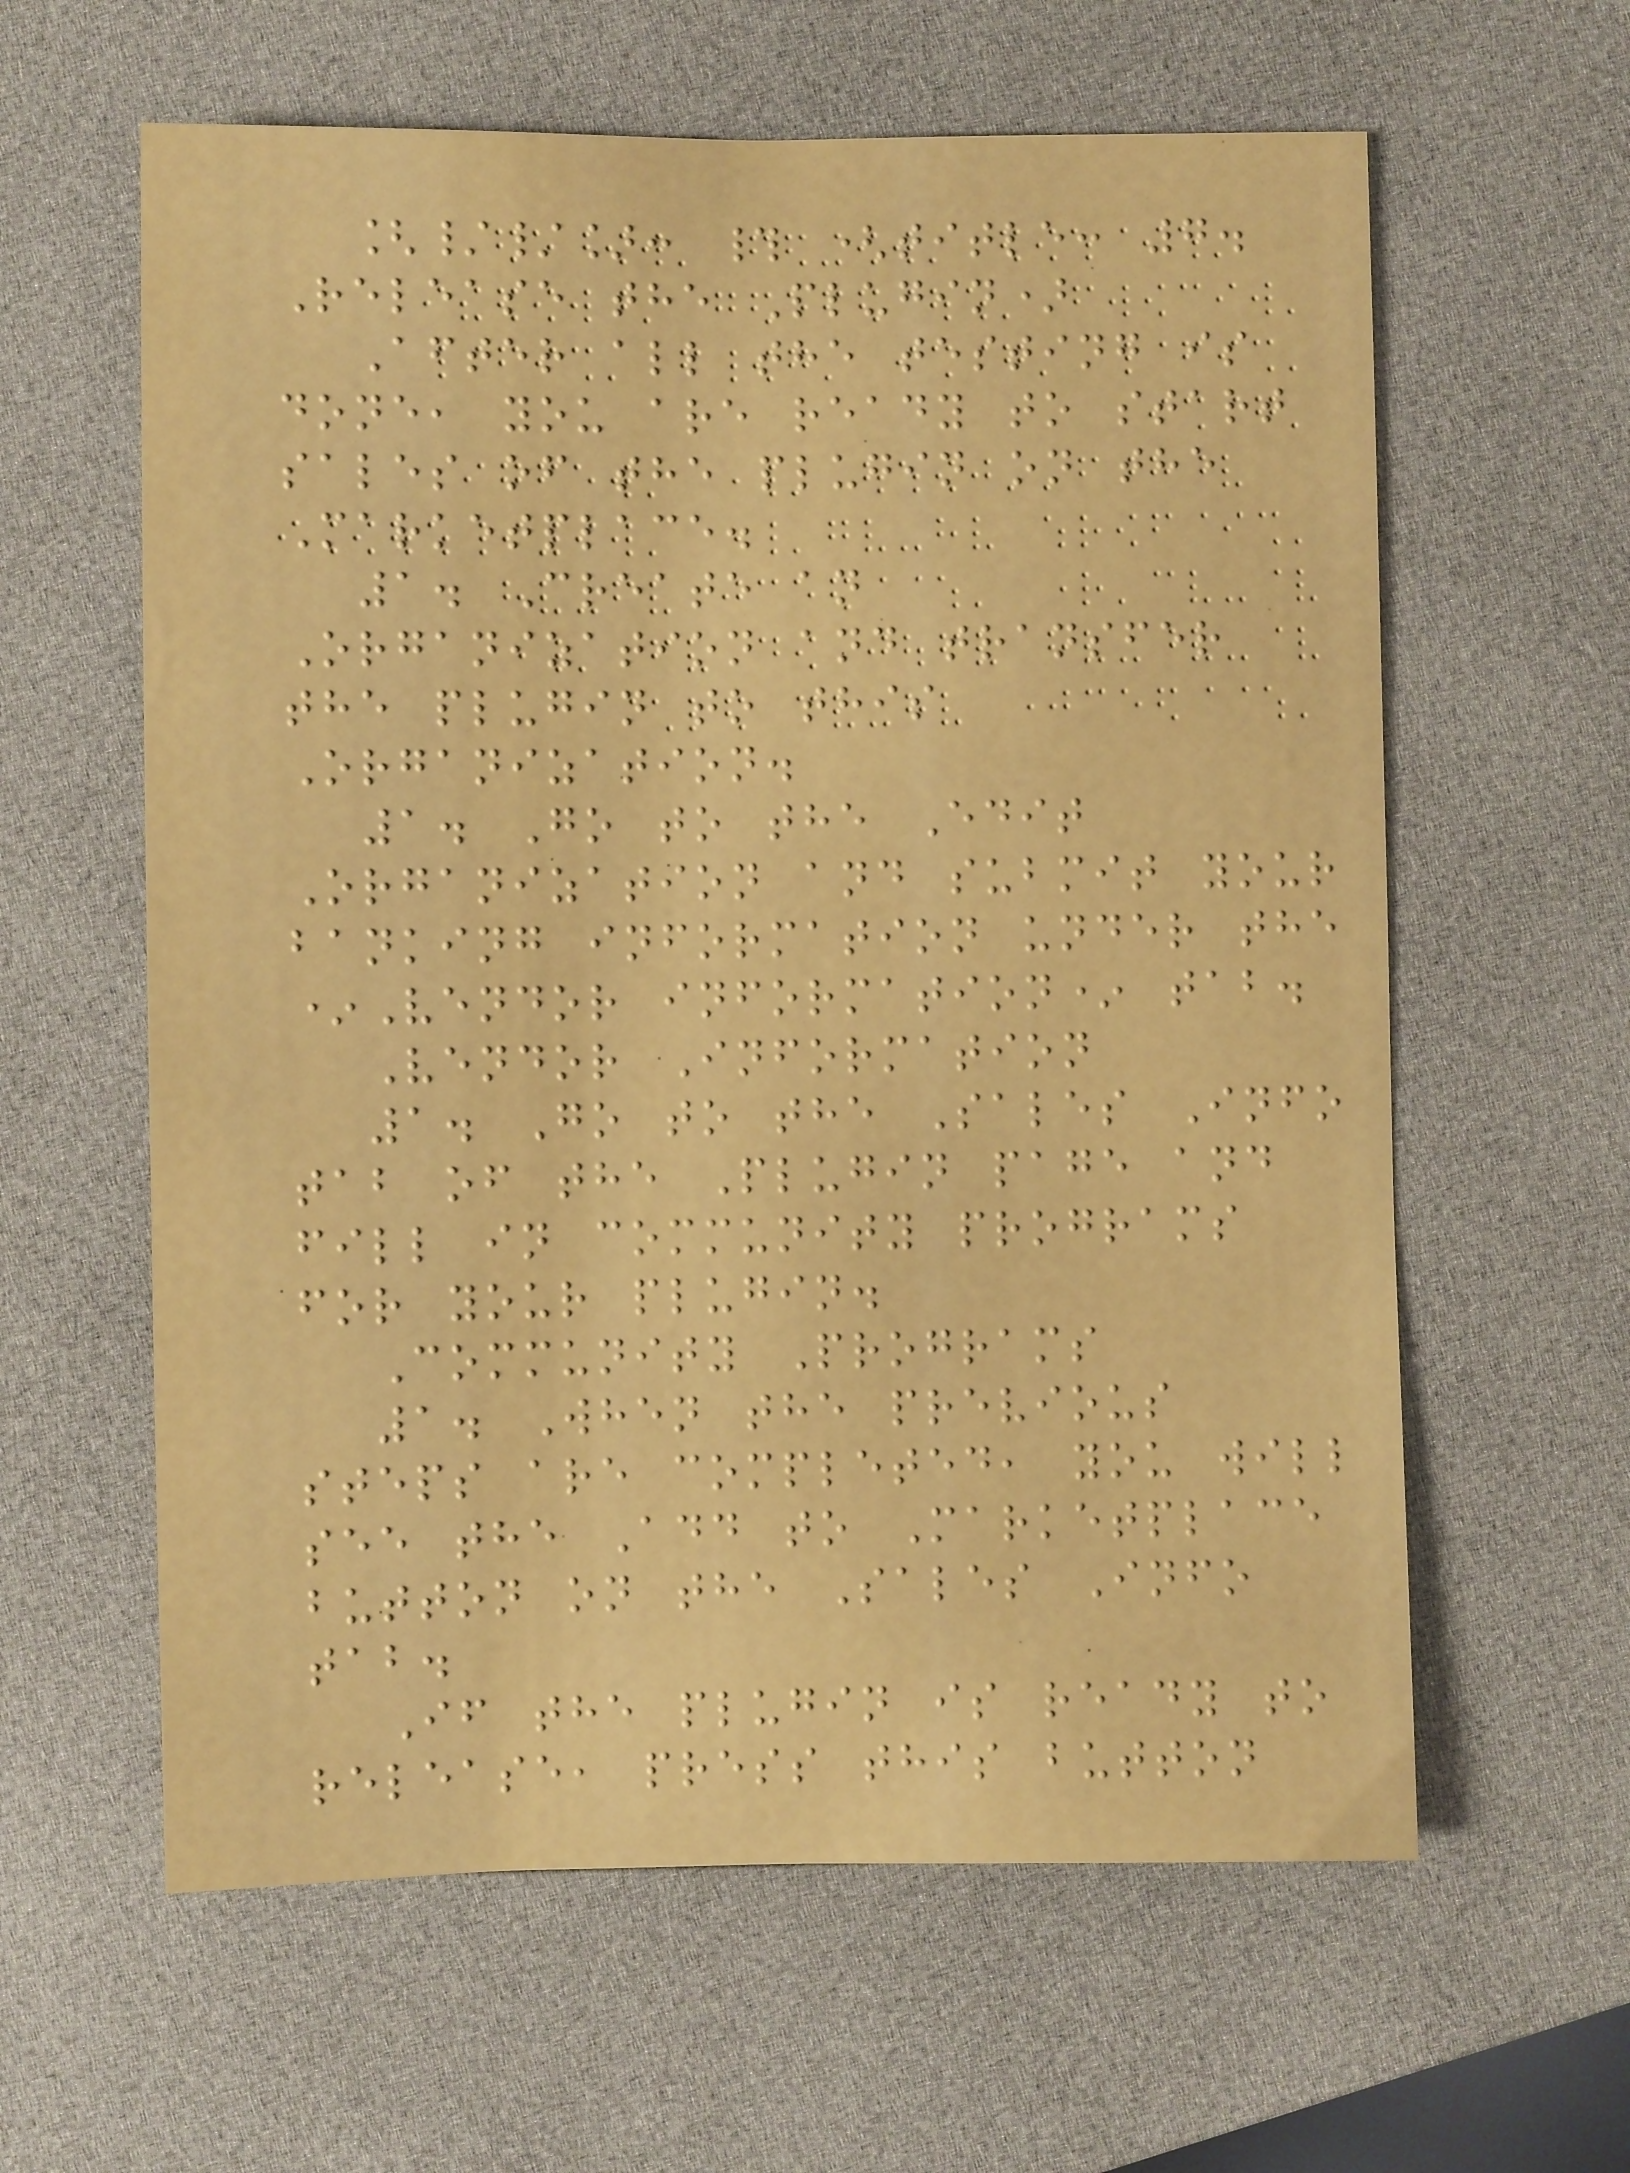[//]: # (title: 7.
Release the Plugin)
After all the testing is
done, you are ready to start
sales of the plugin on the
Marketplace.
1. Create an
Organization and transfer
the plugin to this
Organization.
1. Go to the Edit
Organization and submit your
banking information under the
*Vendor information* tab.
Vendor Information
1. Go to the Sales Info
tab of the Plugin page and
fill in community programs
for your plugin.
Community Programs
1. When the previous
steps are completed, you will
see the Add to Marketplace
button on the Sales Info
tab.
If the plugin is ready to
release, press this button
